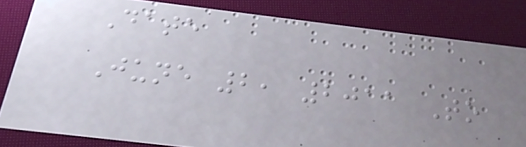Date
June 2, 2011 To
